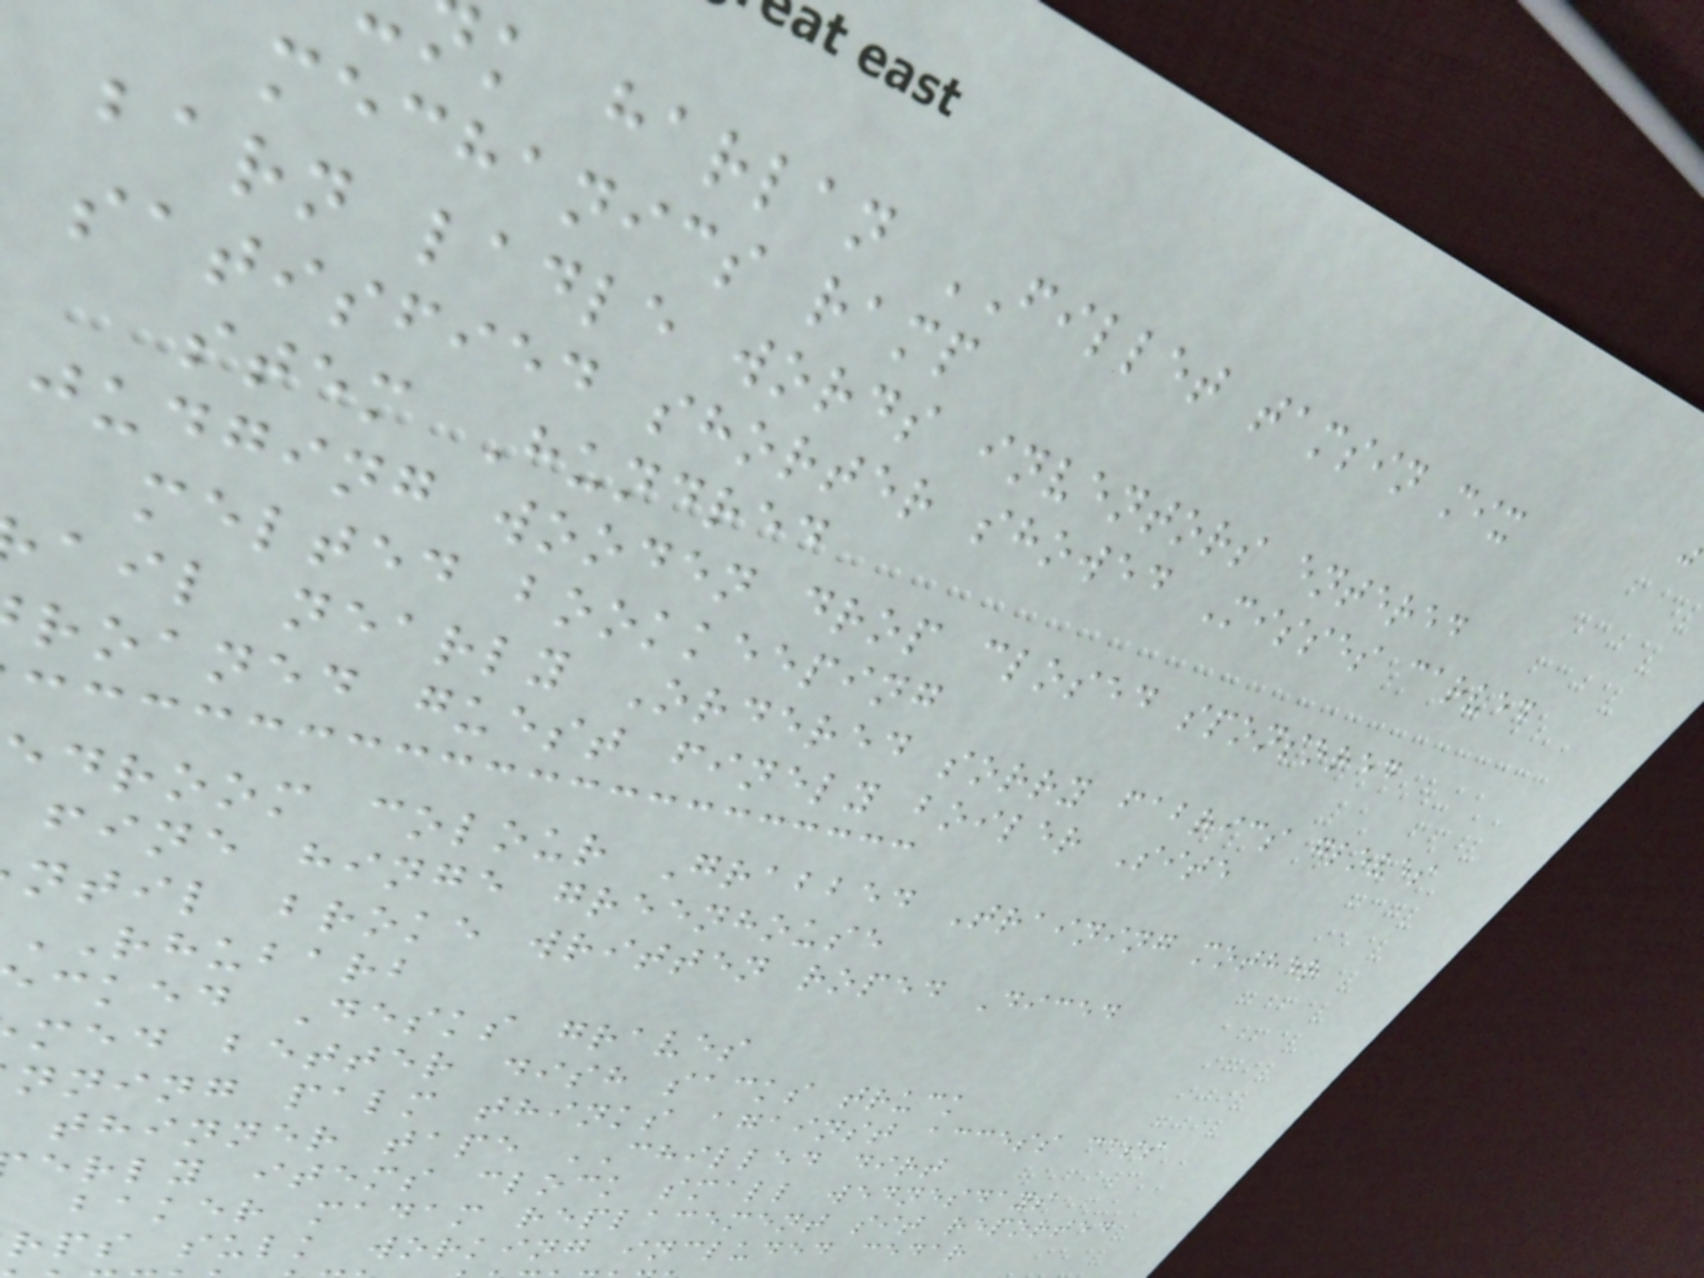k harlan FILLET tamsin mix
mechanics ramp
barn ladle words inventors entered
satisfied shorter showed Misses carved
stem Hundred
judging wooden drop closed sponsored
melted bookkeeping
ail nearly Ordered sorry fabrics gloves
roaned guest finely boiler Site
droom colour Grabbed Training mother
fine hinge greenhouse
ntil broke written roped Diced
RHUBARB
cked Desks graves
med better dish sacks truck
nning palm thinks against access cass
thinner tape CHILLED dirt
erly items clock small wednesdays
baker madam replacement sit reported
rps sulk working included cedar
